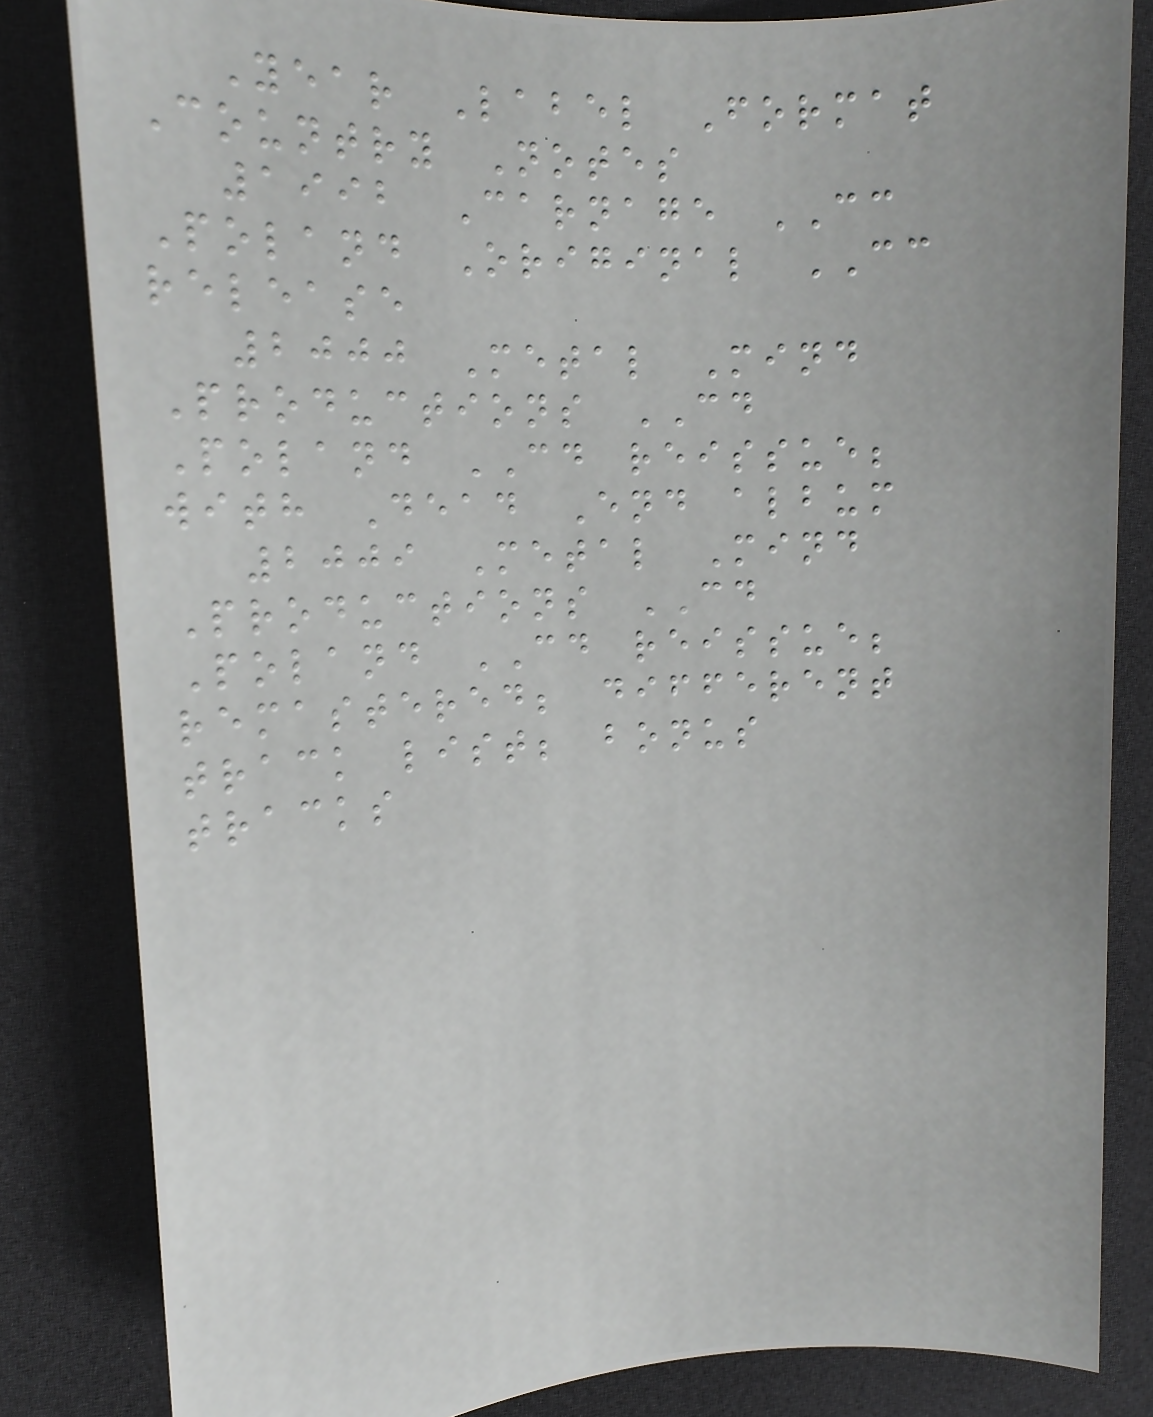Year Label Format
Country Notes
1992 Carnage CC
Poland Original CC
release
2000 Metal Mind
Productions CD
Poland CD reissue;
with Dead End album
2009 Metal Mind
Productions CD
Poland CD reissue;
remastered; different
track list; bonus
tracks
